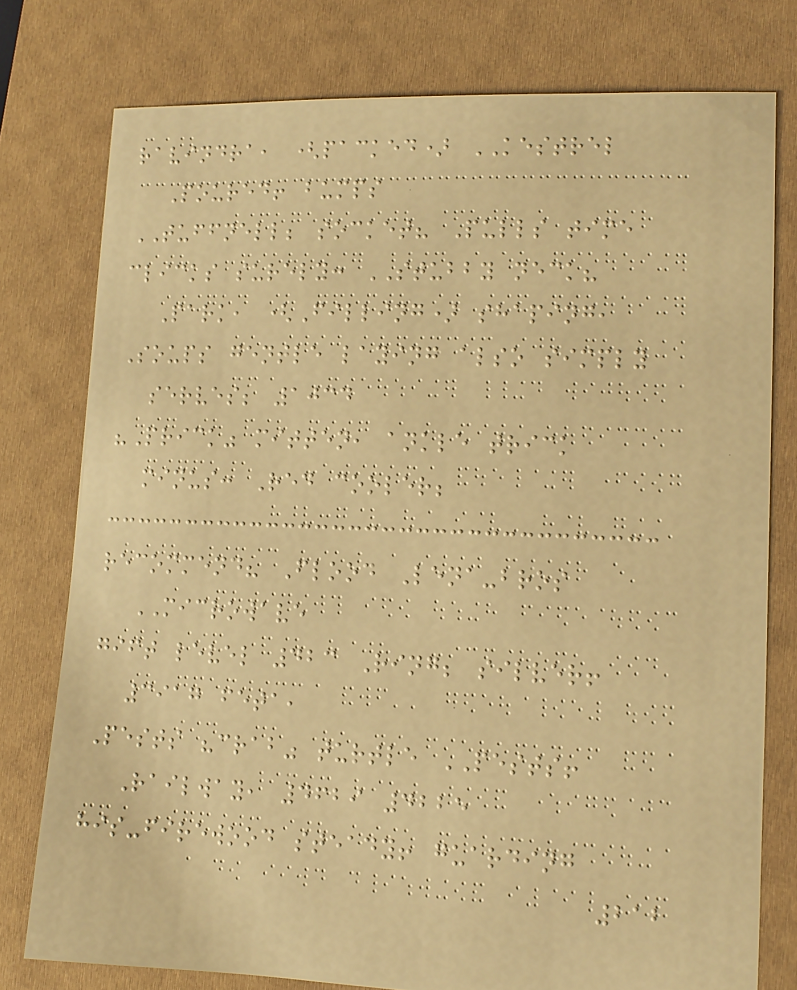ravindra, (packed) KESTREL
Poured! bumps
TUFFNELL; socket? Pulls time
clicks surely: STUBBY neck?
Park, (Filling) shaping,
Soups gentle laying also simply
serves; 1034
"Prick" mitten, ankle trick
minus: Red cooler;
recommend? Flood Lena-bros
MICROWAVE
gift level 423 Ring; silver!
3917 feta,
Pests "crab" turtle PESTS!
Railway, 4629 4225
his-firewood steady! guarding
212
